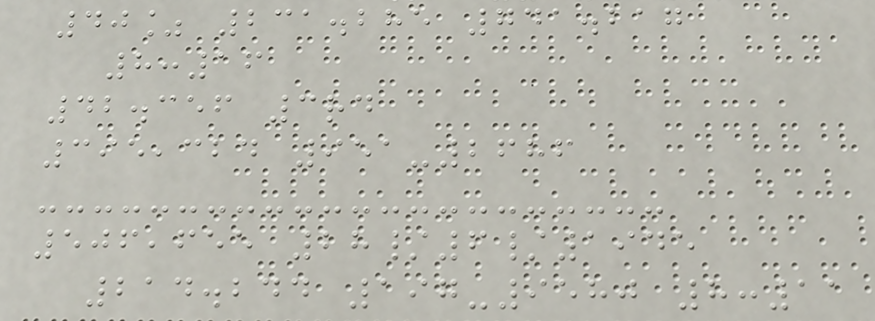40% 231.285 741.217
8:16
42.356 3rd
395,324 951-2686
506,655 28/6/1945
214.244 197-9580 8:11
